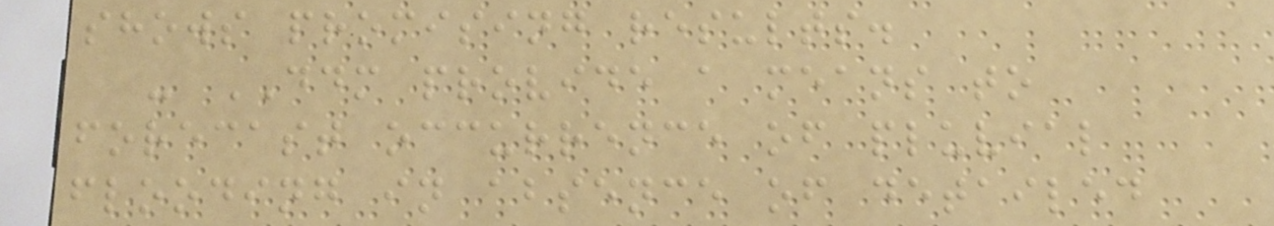shows promising results.
- DDM provide a means to
forecast occurrence of pluvial
flooding in absence of detailed
